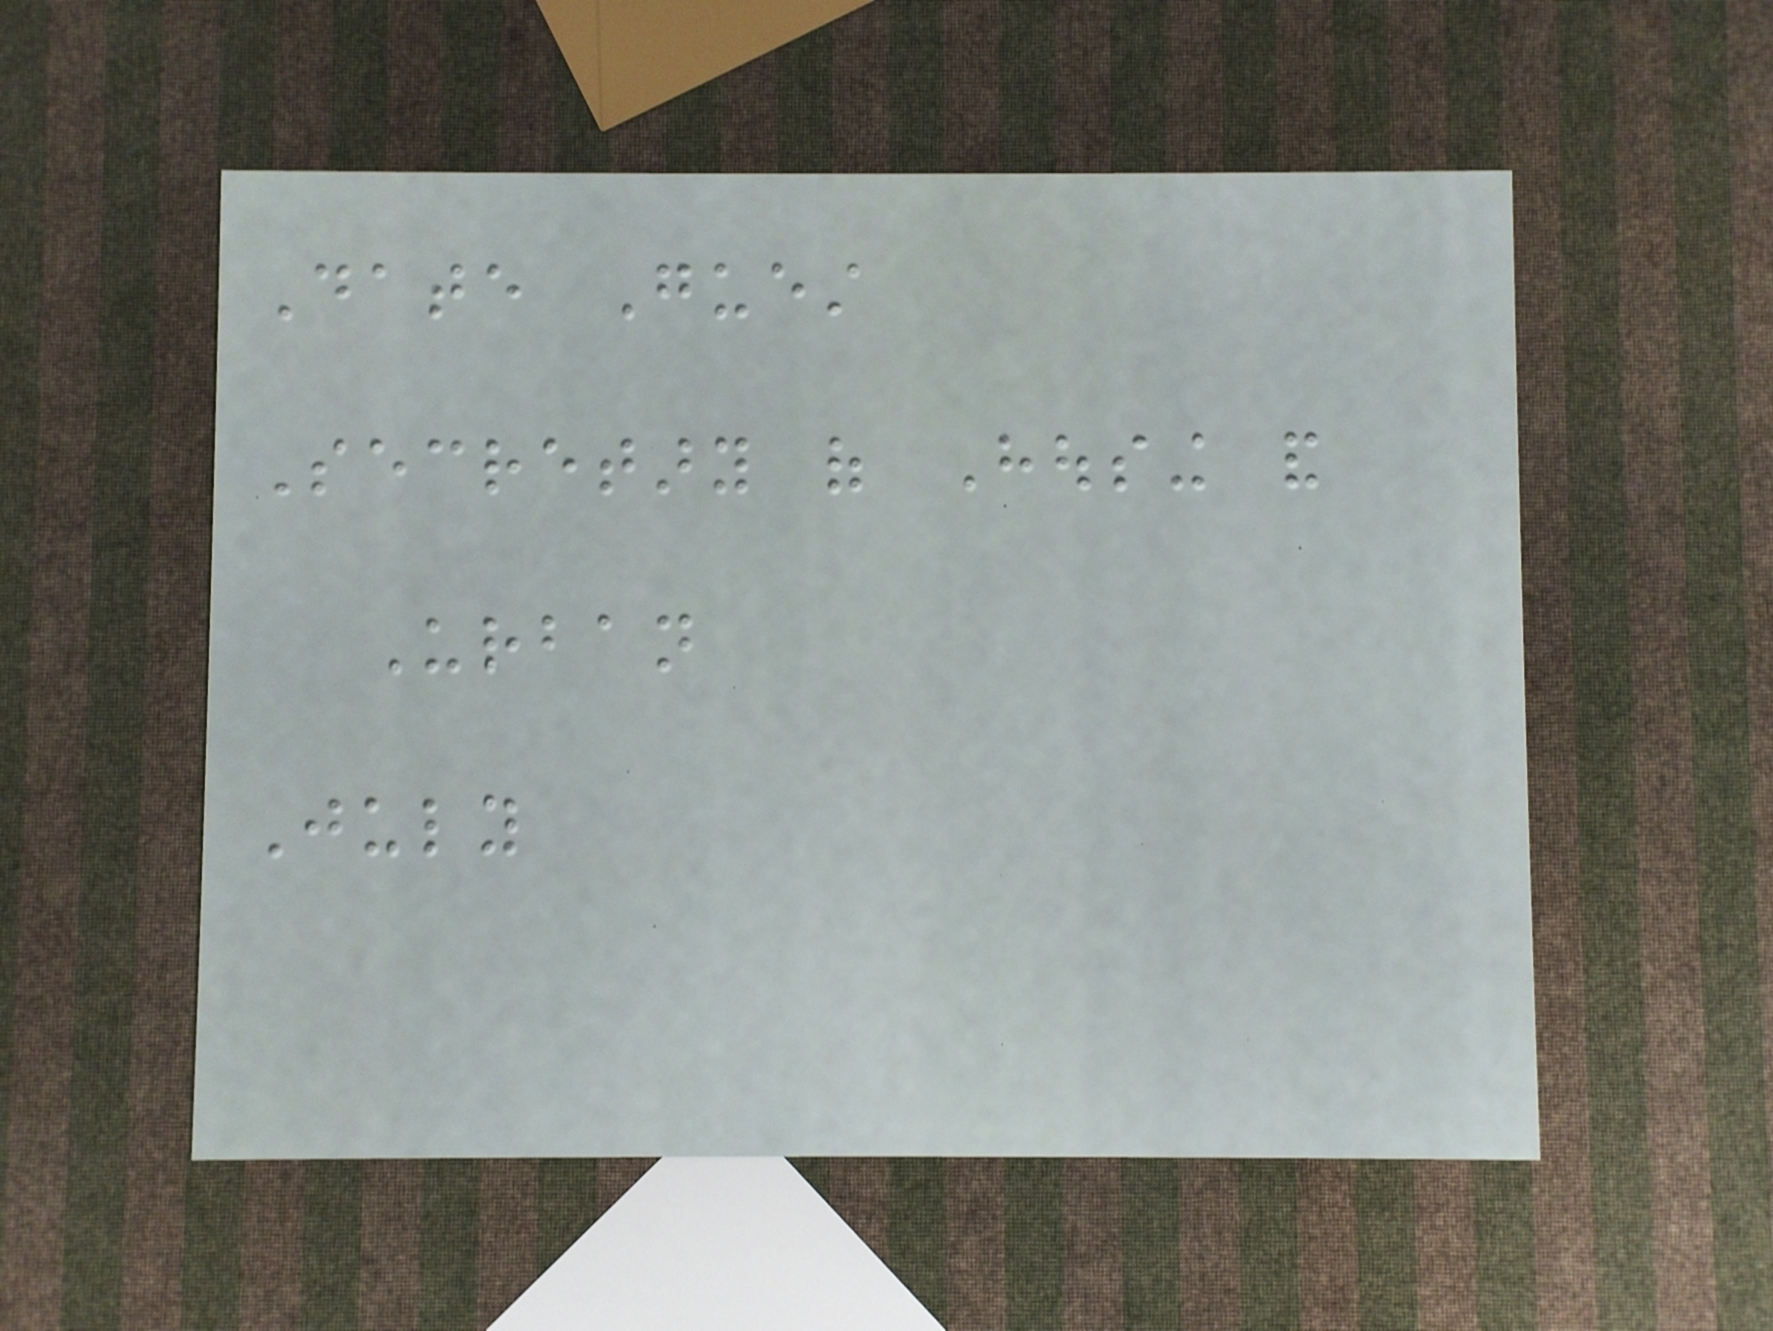Date Guest
Secretary of Housing and
Urban
July
